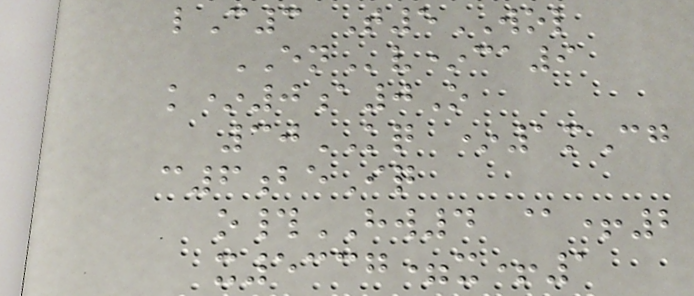lC3 T5WOL
ENv*ca9
k*0a0O
30KQ *1mCg
c6beIq
o#HW4 @+2
x5337=x+1
